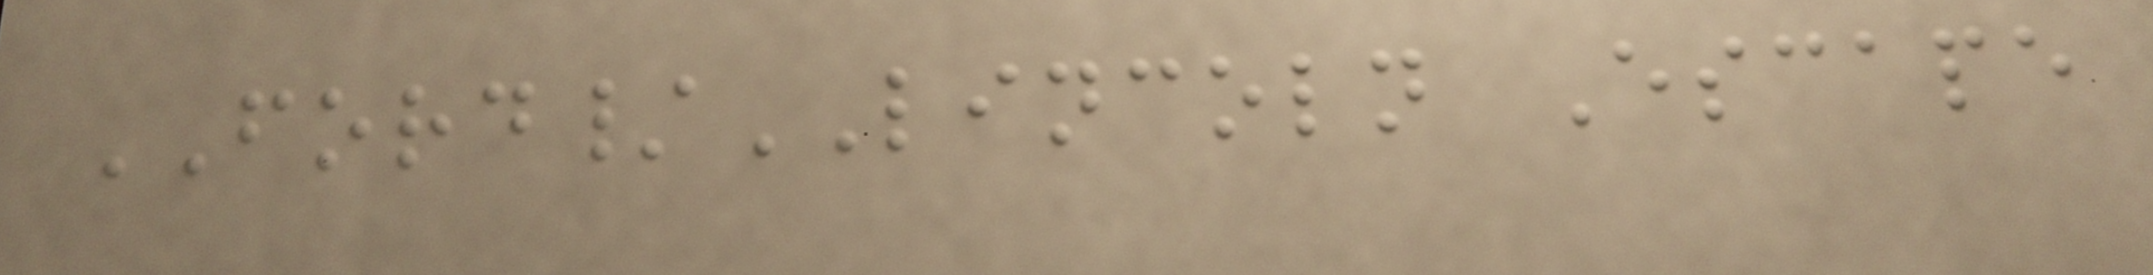FORD/LINCOLN Escape
